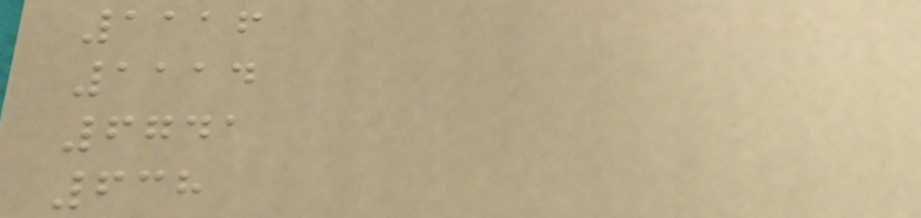1116
1114
6741
638
